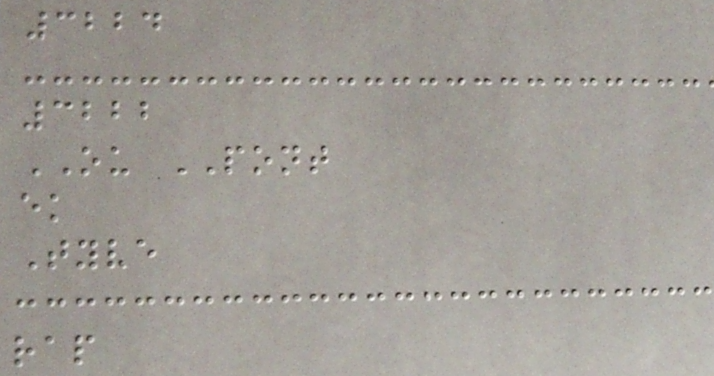3224
3222
OU PONT
ek
Tyve
rap
